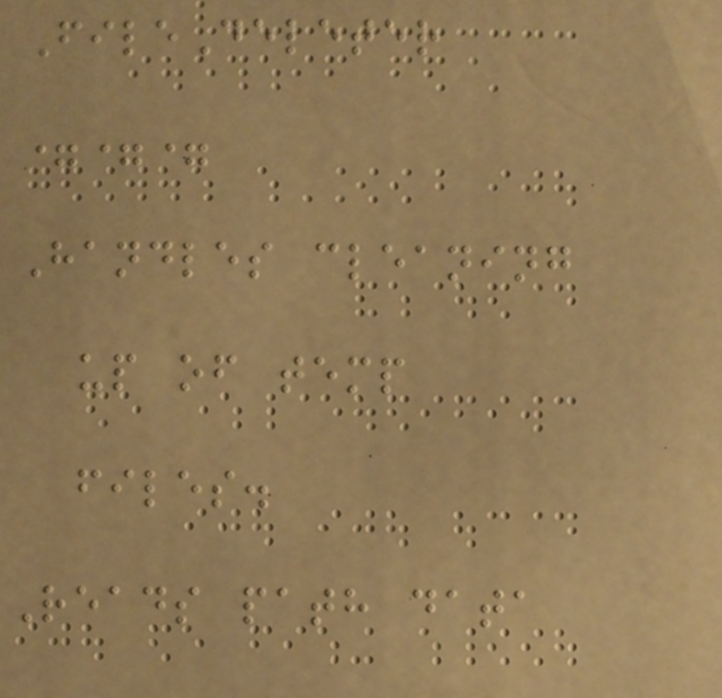FileDeleter
===
Handles cleaning
up of temp
files.
Reads path data
